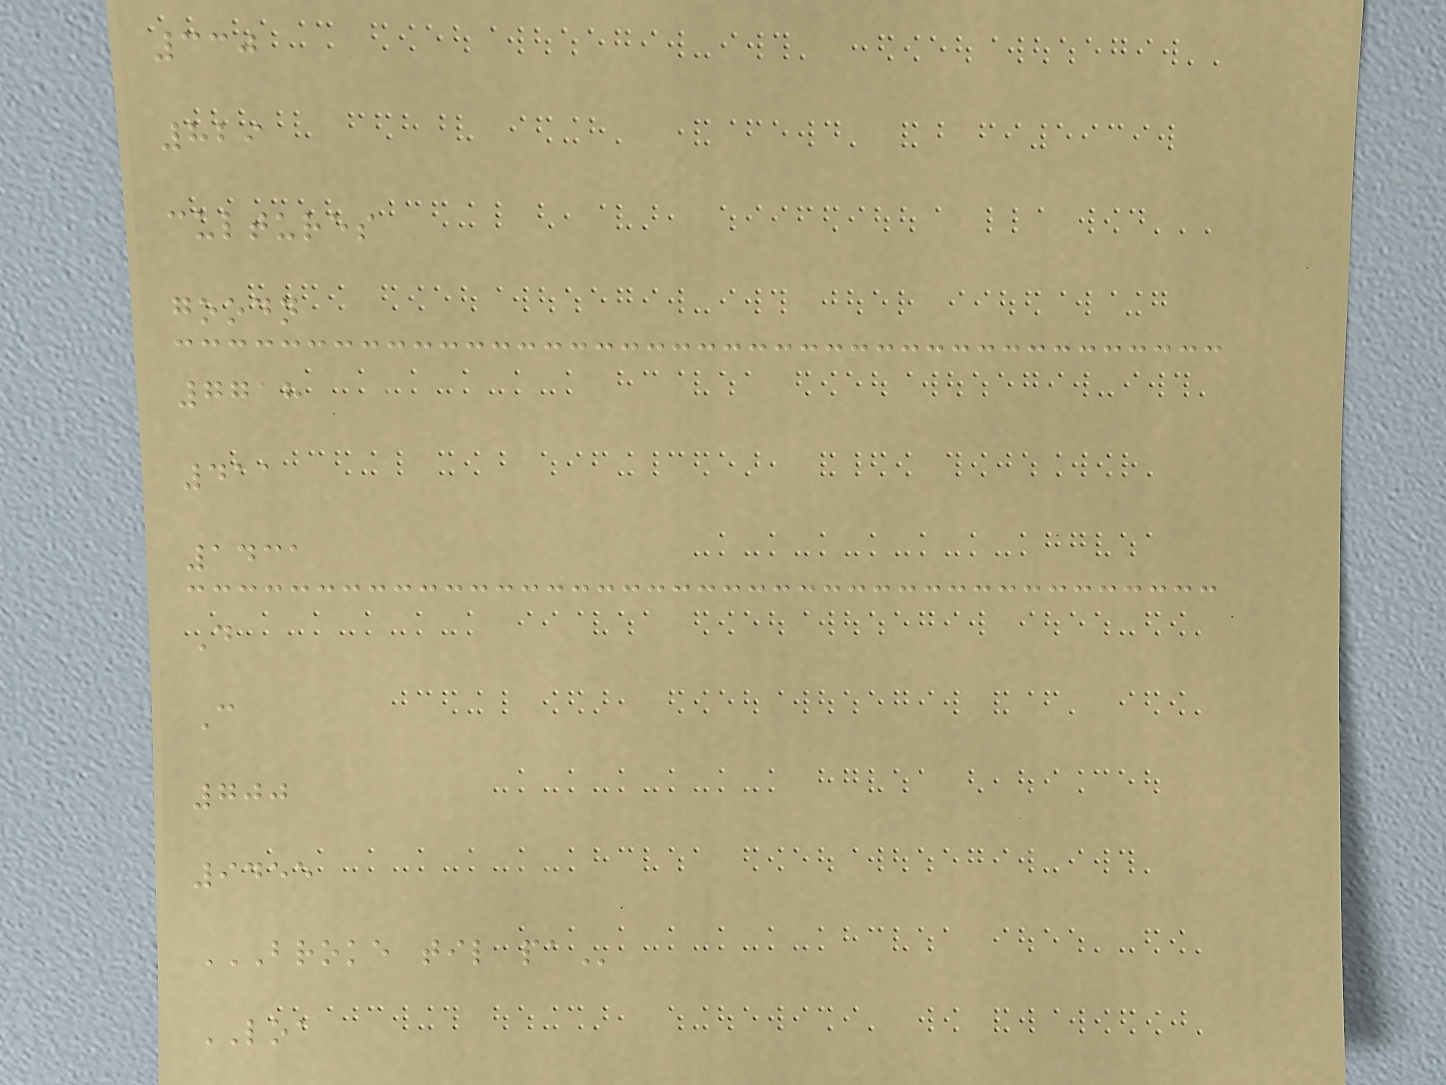330
829
cultures
goodn
7718
411
1431
D
C
700
9455
BROKE TIL PA
LOA
